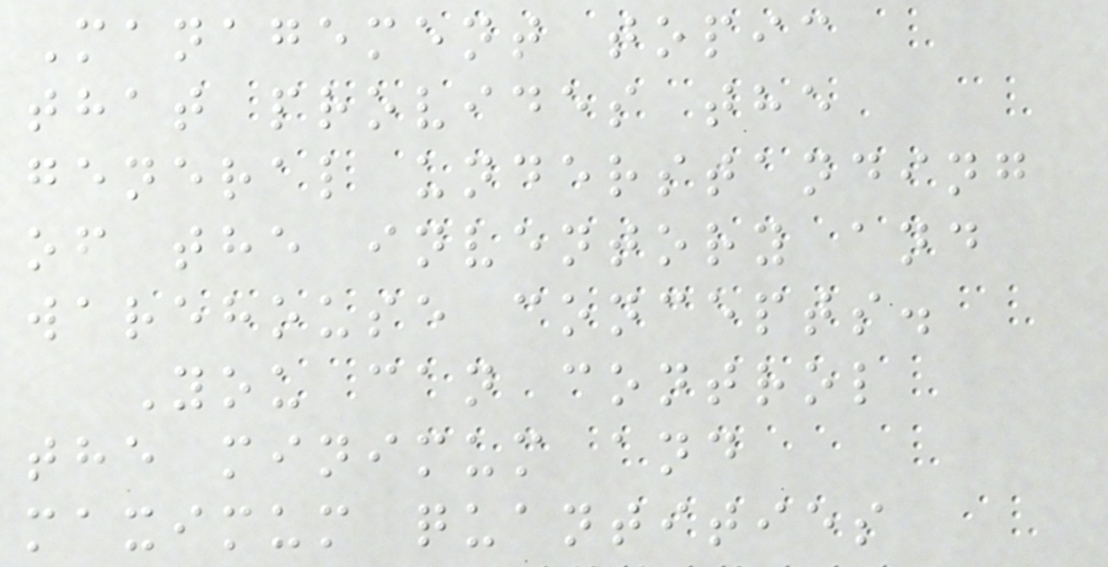Management topic
that provides the
general understanding
of the inventory and
warehouse concepts.
You can control
the minimum and
maximum quantities
